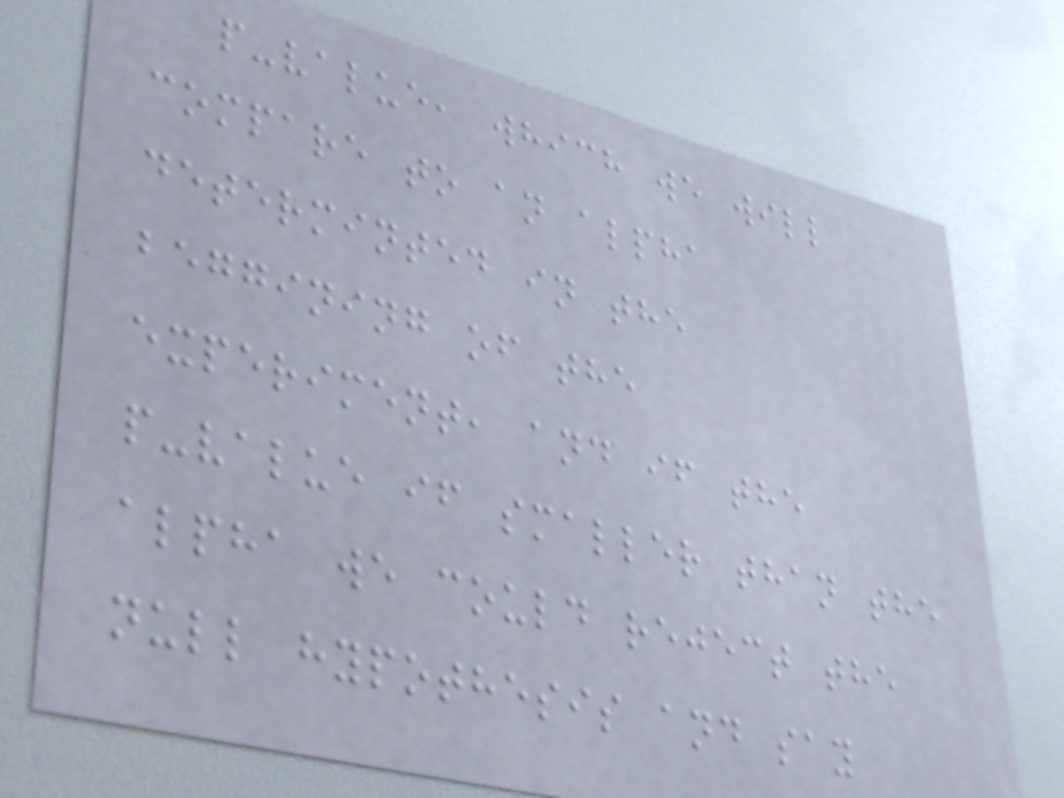p-value, which we will
compare to an alpha
determinted in the
beggining of the
experiment, and if the
p-value if smaller than the
alpha we could reject the
null hypothesis and say
